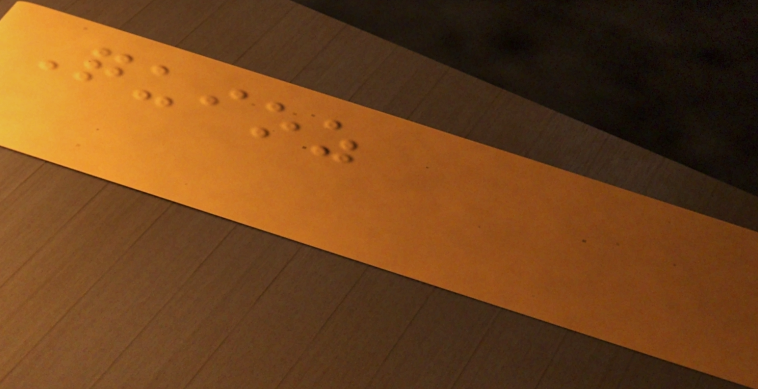Quioz
